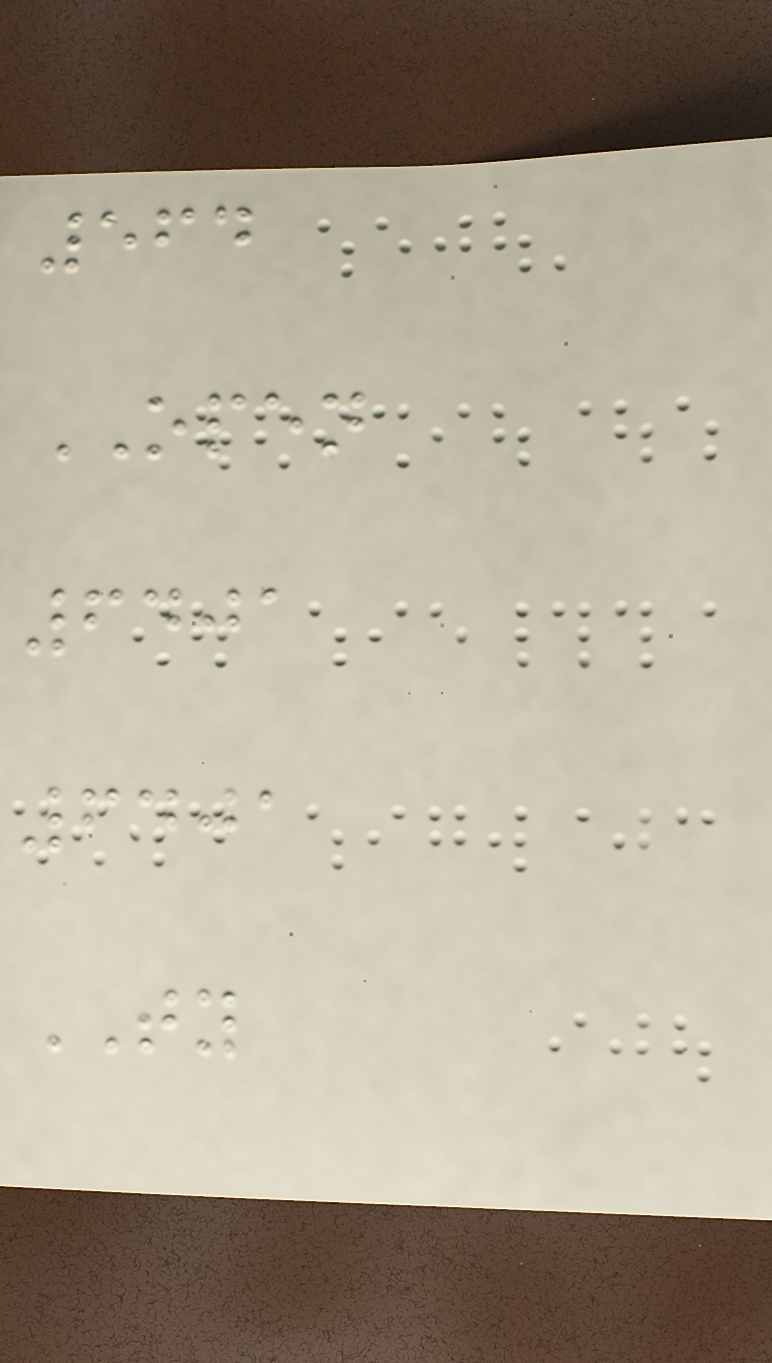564
OPEN
6401
6401
TY
